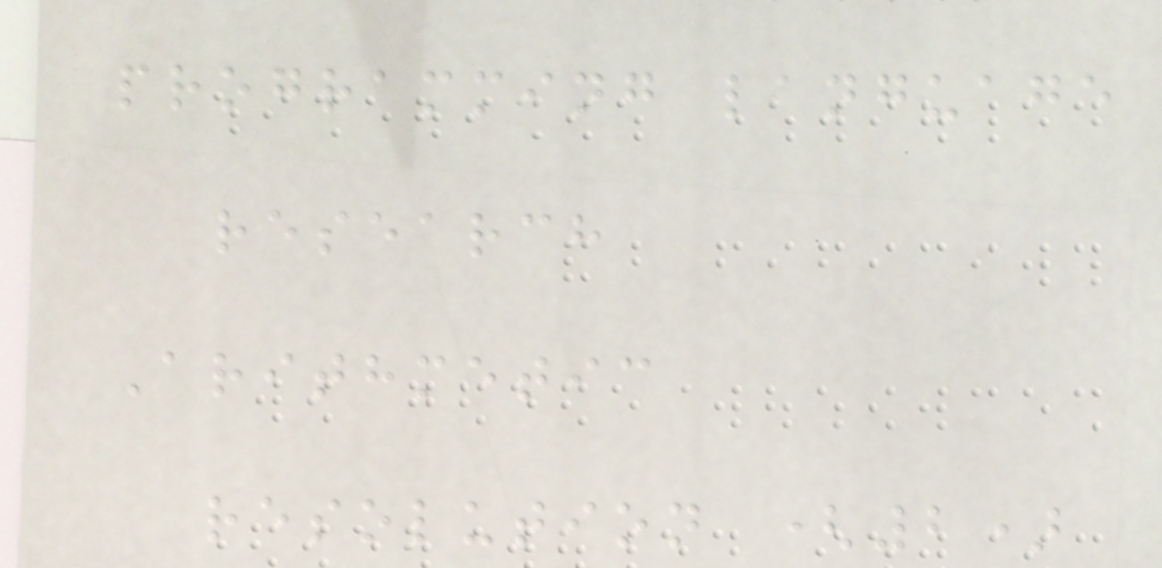programming language
research
Arithmetic
resolution (2)
